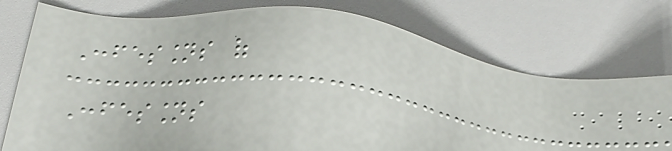Confessions of
Confessions
